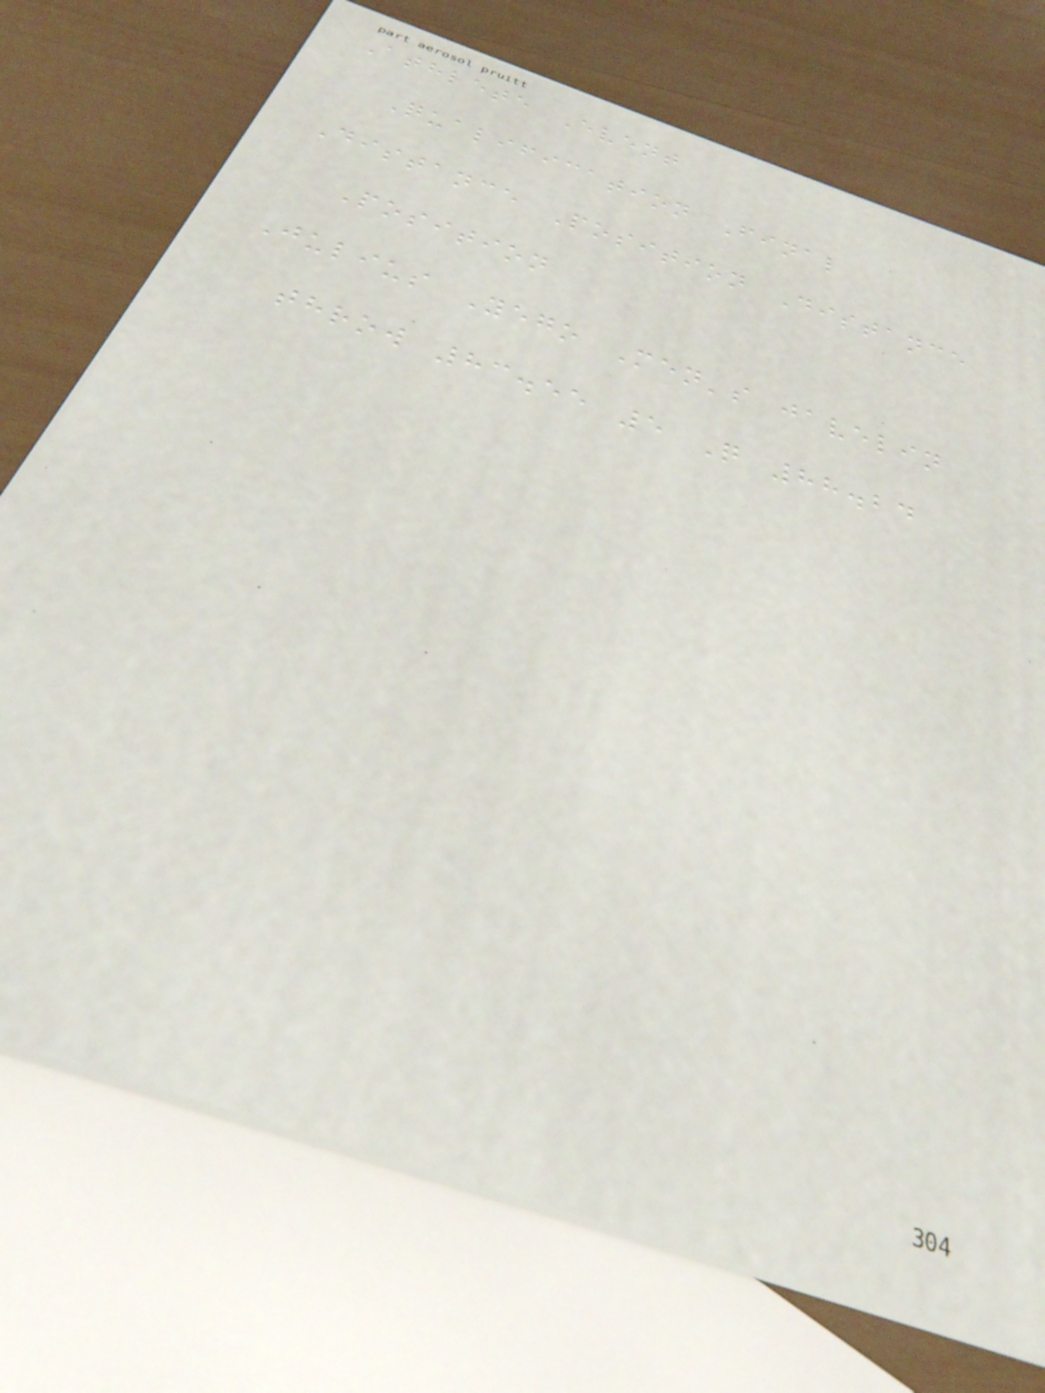Athlete Event
Qualification Final
Distance Position Distance
Position
Julius Yego Men's javelin
throw 83.55 5 Q 88.24
